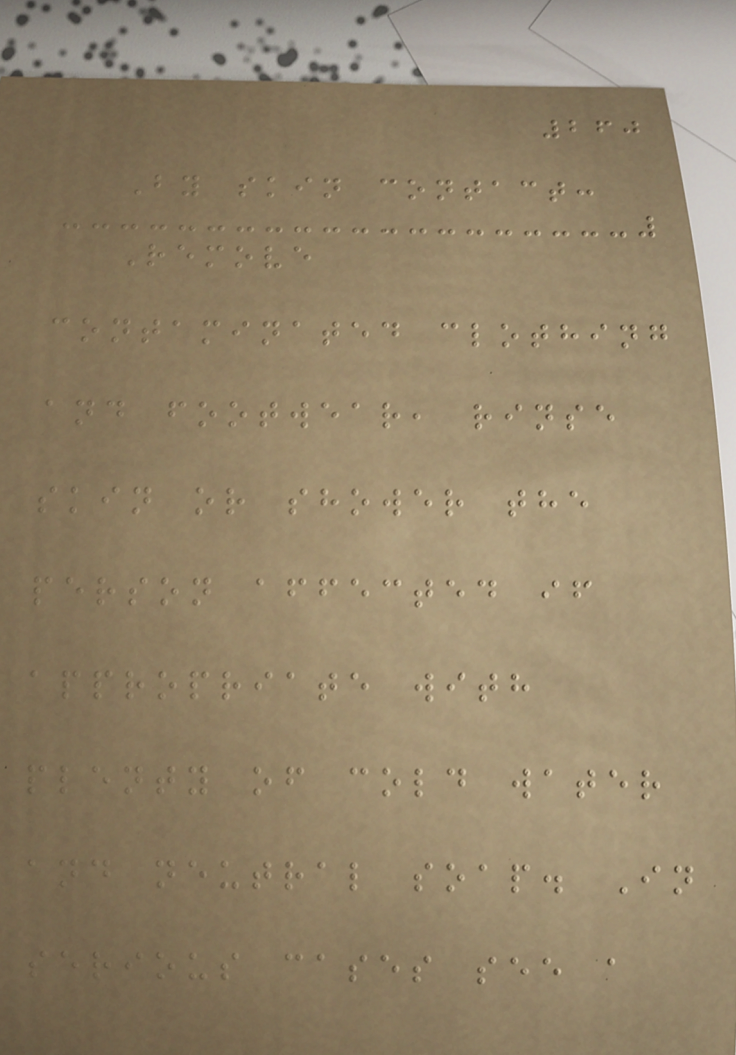260
By skin contact:
Remove
contaminated clothing
and footwear, rinse
skin or shower the
person affected if
appropriate with
plenty of cold water
and neutral soap. In
serious cases see a
